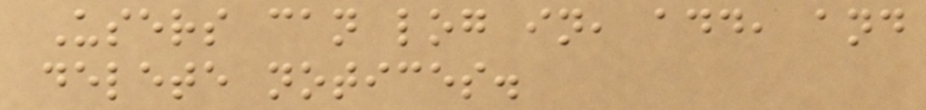Users can log in, add, and
delete notices.
